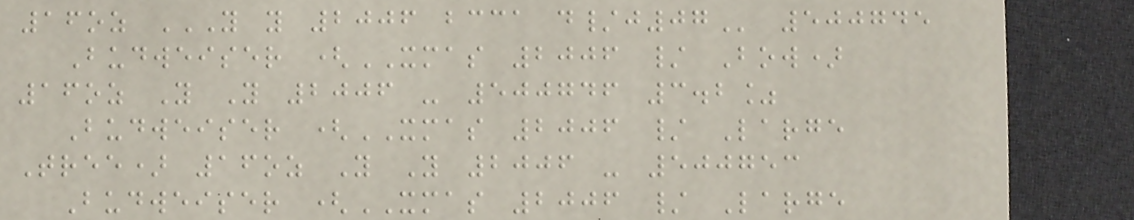16oz Y Y 2006 BCCA D/J07 500745
Budweiser (XMAS 2006 / Bow)
16oz Y Y 2006 - 500746 3.2%
Budweiser (XMAS 2006 / Large
Tree) 16oz Y Y 2006 - 500753
Budweiser (XMAS 2006 / Large
